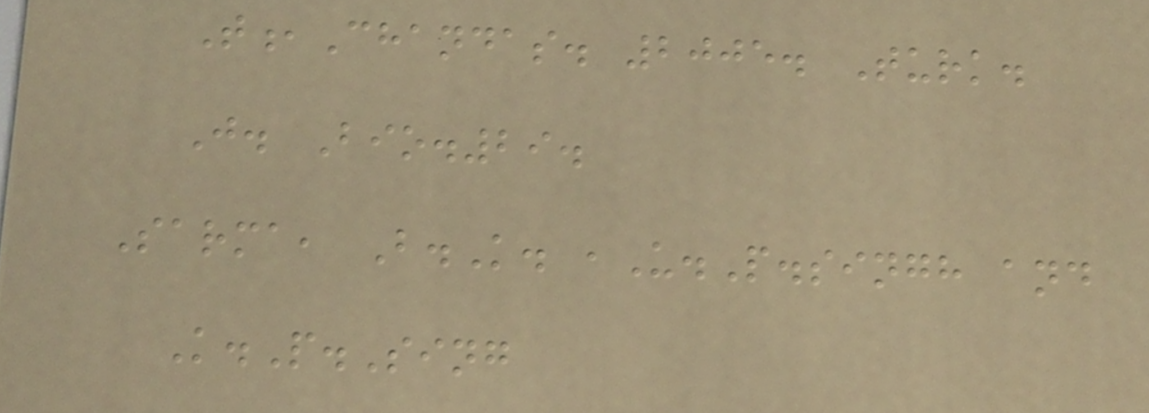T,Chandas. 2005. Turk.
J. Bio.29.
Sarma, B.K. ,U.P.singh and
K.P.Sing
